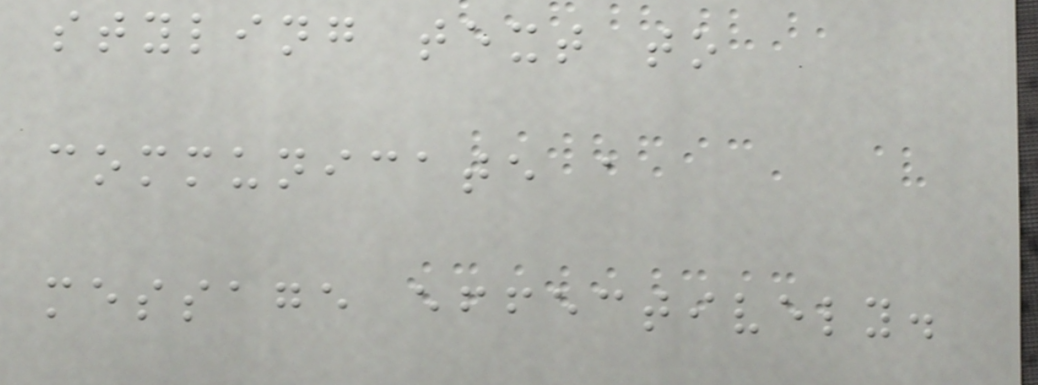styling text to
communicate a
message effectively.
